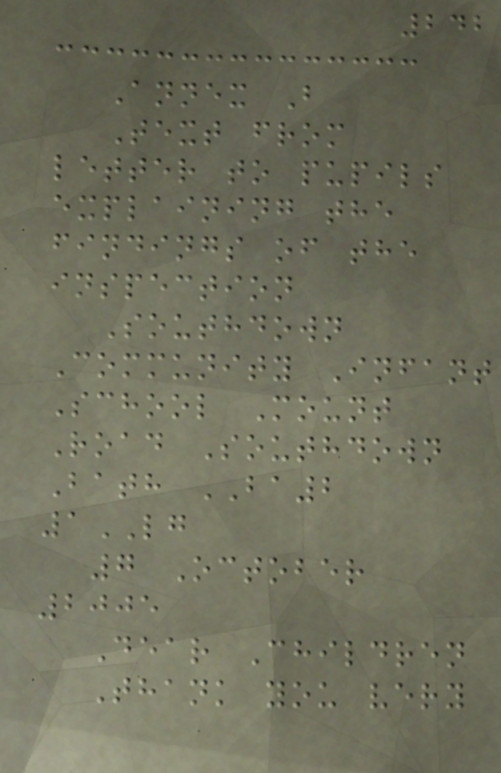242
Annex B
Text from
letter to pupils
explaining the
findings of the
inspection
Southdown
Community Infant
School Mount
Road Southdown
Bath BA2
1LG
7 October
2005
Dear Children
Thank you very
